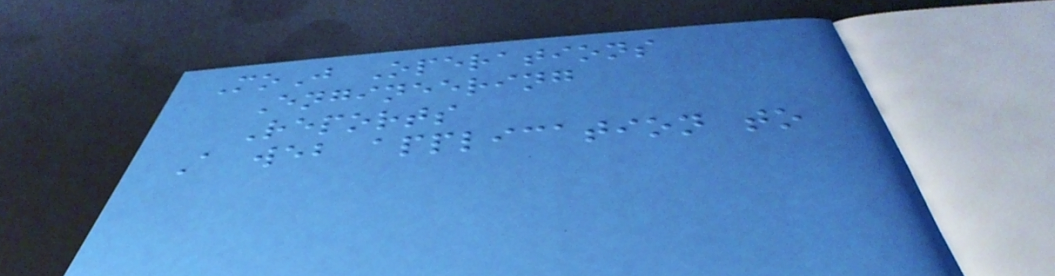MoJ Operations
Engineering
Reports
A web application to
